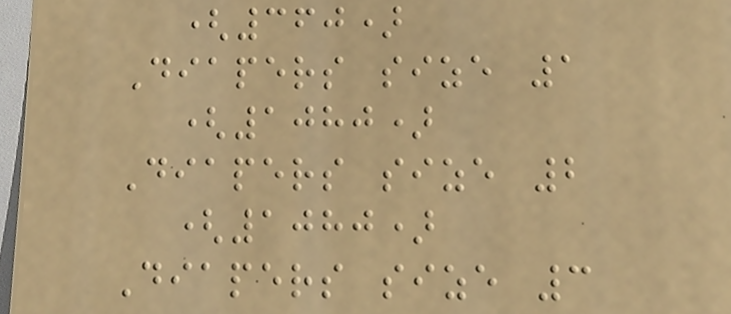(360)
Diapers size 1
(1080)
Diapers size 2
(1080)
Diapers size 3
